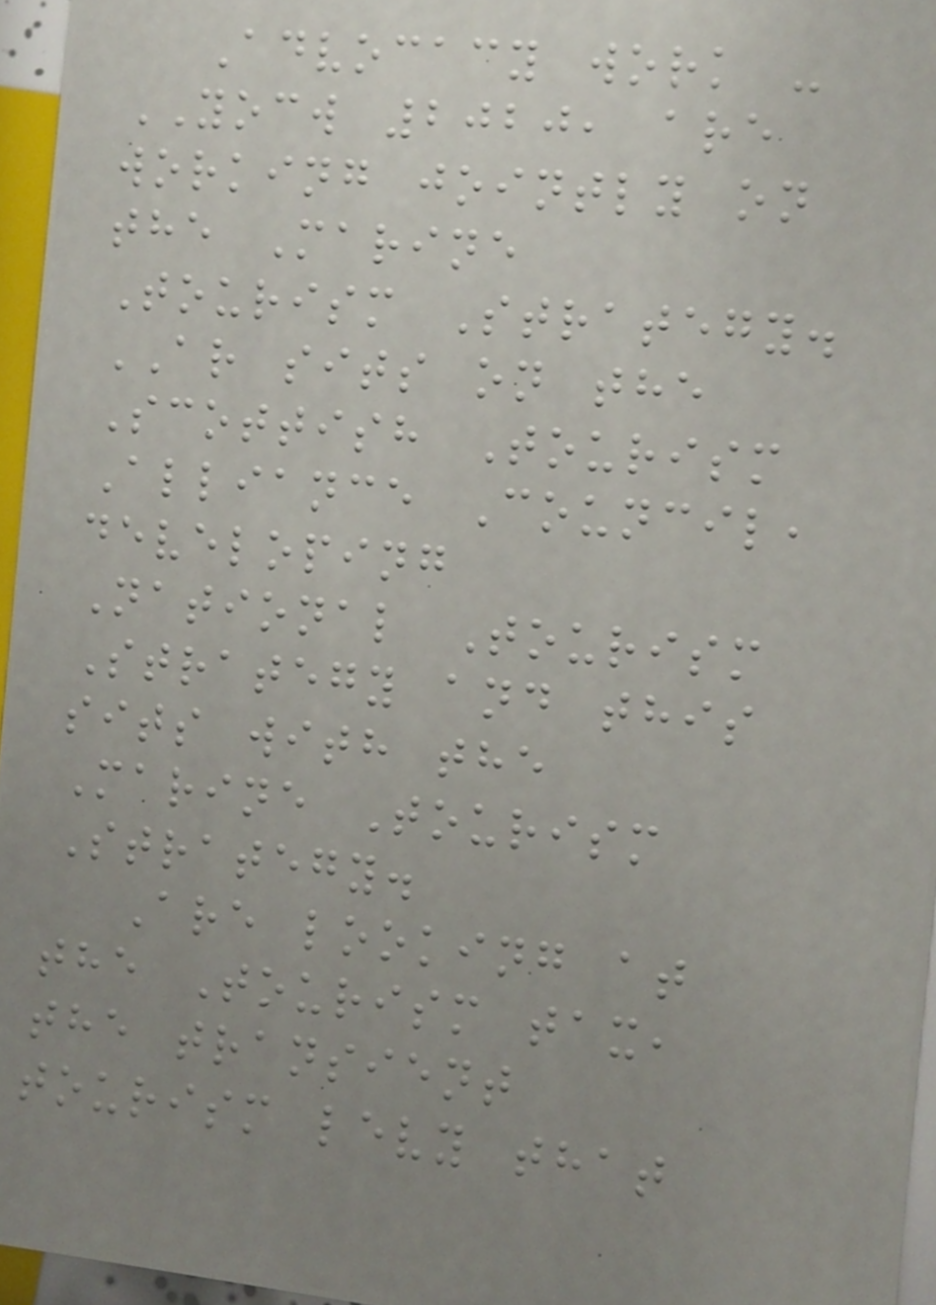Advocacy work -
YOCW 2020, are
working jointly on
the Marine
Tourism Strategy.
AR sits on the
Scottish Tourism
Alliance Council,
developing
National Tourism
Strategy and this
sits with the
Marine Tourism
Strategy.
Are looking at
the Tourism tax,
the transient
tourism levy that
